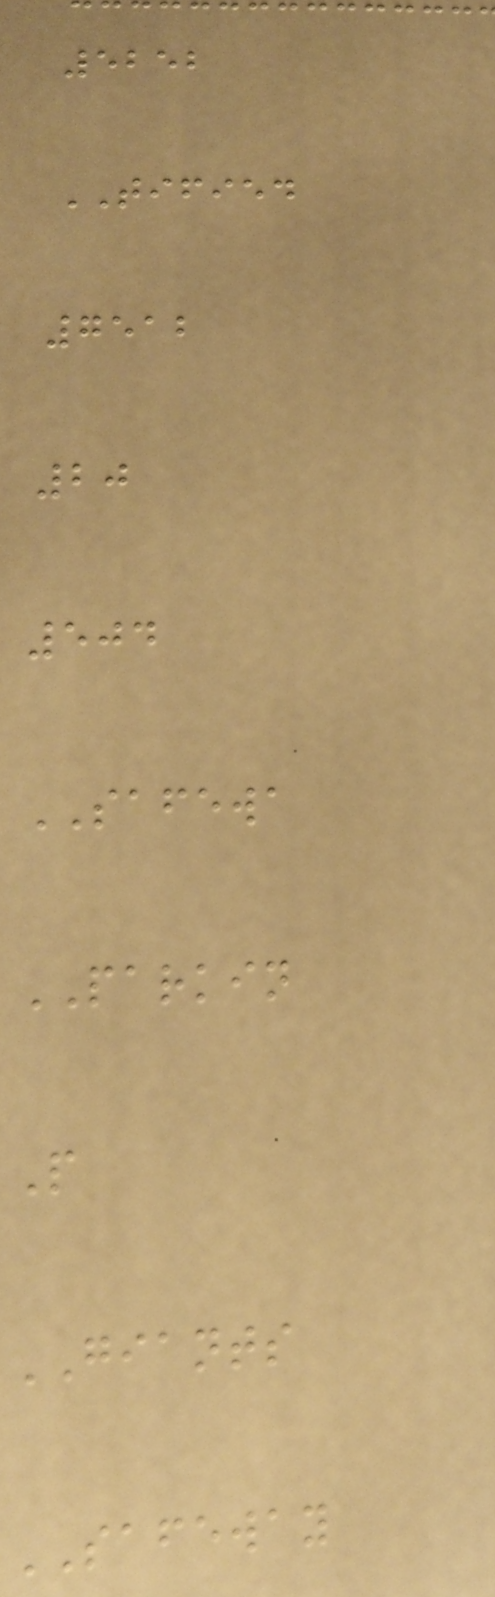5252
TIFIED
7512
20
504
SAFEWA
PARKIN
P
GIANTS
SAFEWAY
